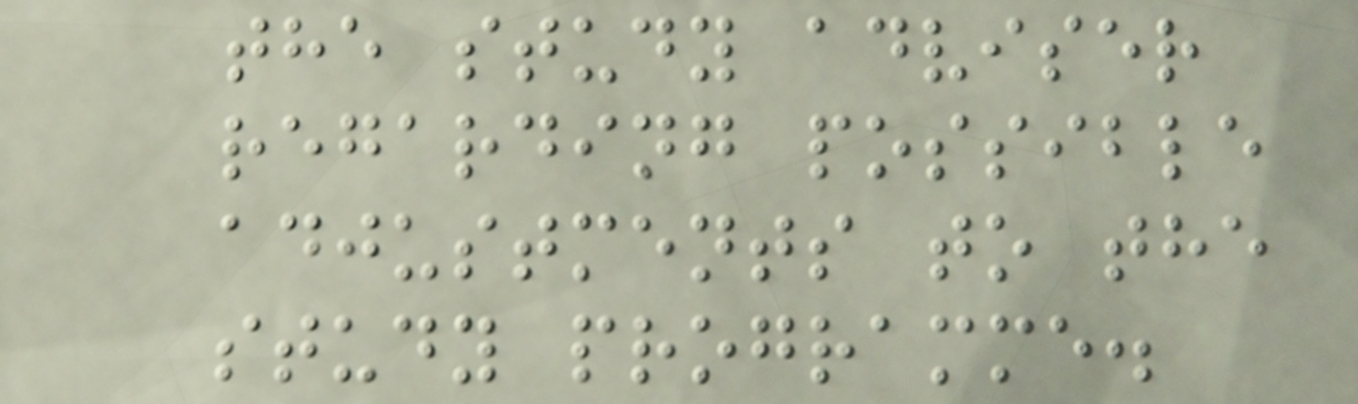the study adviser
regarding possible
adjustments to the
study programme.
